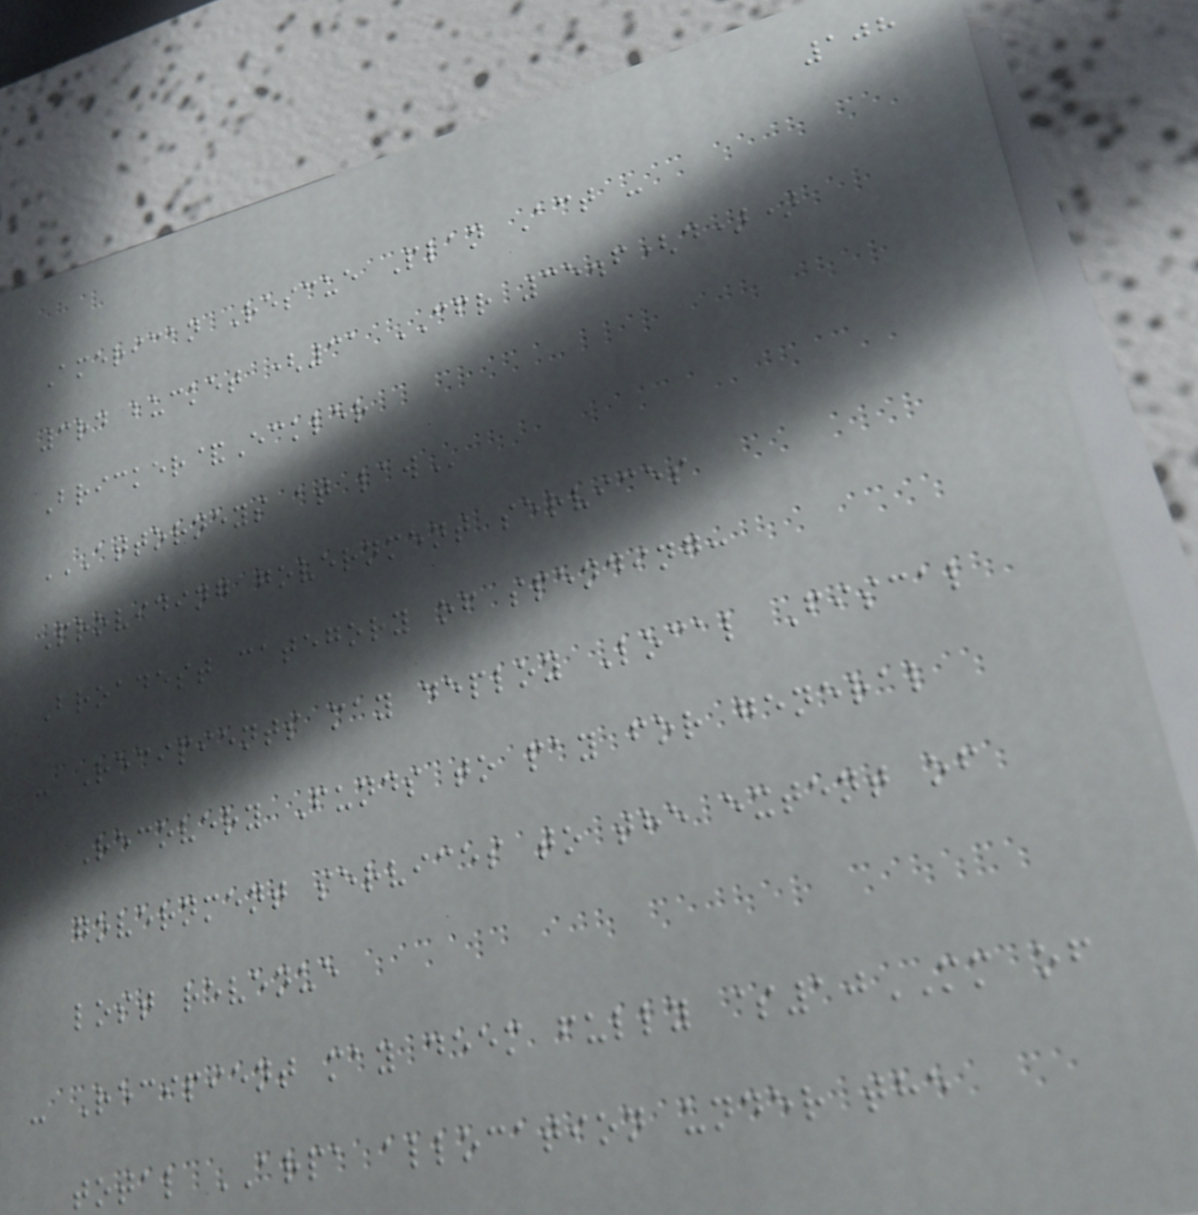108
American Rescue Plan Act -
3rd bucket (31 CFR 35.6(d))
Bricker&Eckler
ATTORNEYS AT LAW
Providing government services
Broadest category of spending:
- Recipients may deploy Local Fiscal
Recovery Funds to pay for general
government services to the extent of
lost revenue
- Recipient may deem fully $10MM of
total ARPA allocation under the
